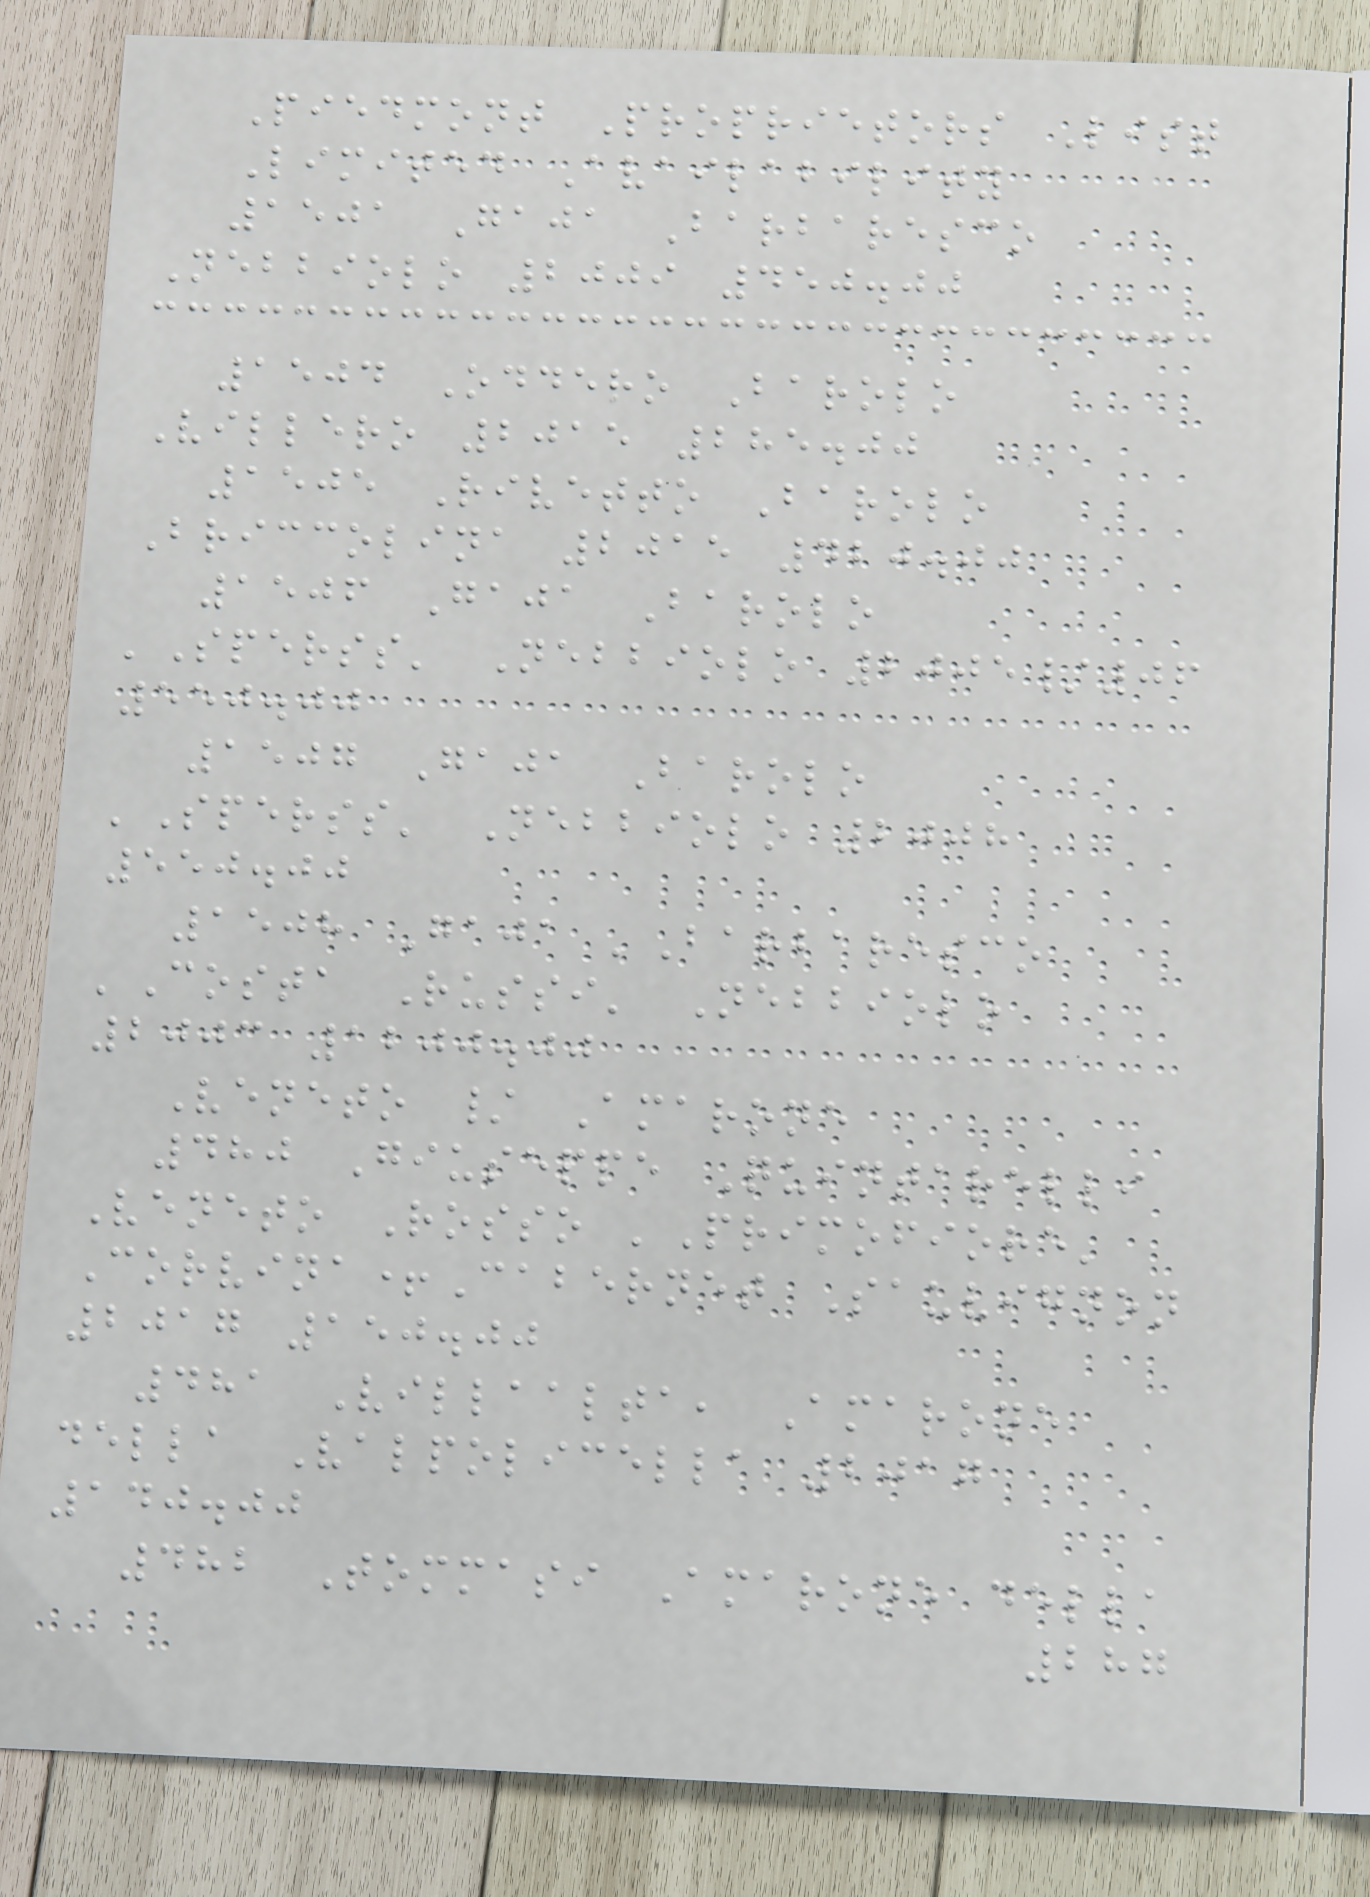Piedmont Proprietors List
Limited Availability
1501 Gaja Barbaresco
Nebbiolo 2009 450.00
1504 Oddero Barolo
Villero 2015 285.00
1505 Rivetto Barolo
Briccolina 2015 420.00
1506 Gaja Barolo
'Sperss' Nebbiolo 2005/06
550.00
1507 Gaja Barolo
'Sperss' Nebbiolo 2008
550.00
1508 Gaja 'Barbaresco
'Costa Russi' Nebbiolo
2003 1200.00
Veneto / Amarone
480 Giuseppe Quintarelli
Veneto Rosso 'Primofiore'
Corvina+Cabernet Sauvignon
2017 150.00
481 Villaalta, Amarone
della Valpolicella 2017
140.00
482 Tommasi Amarone della
287
